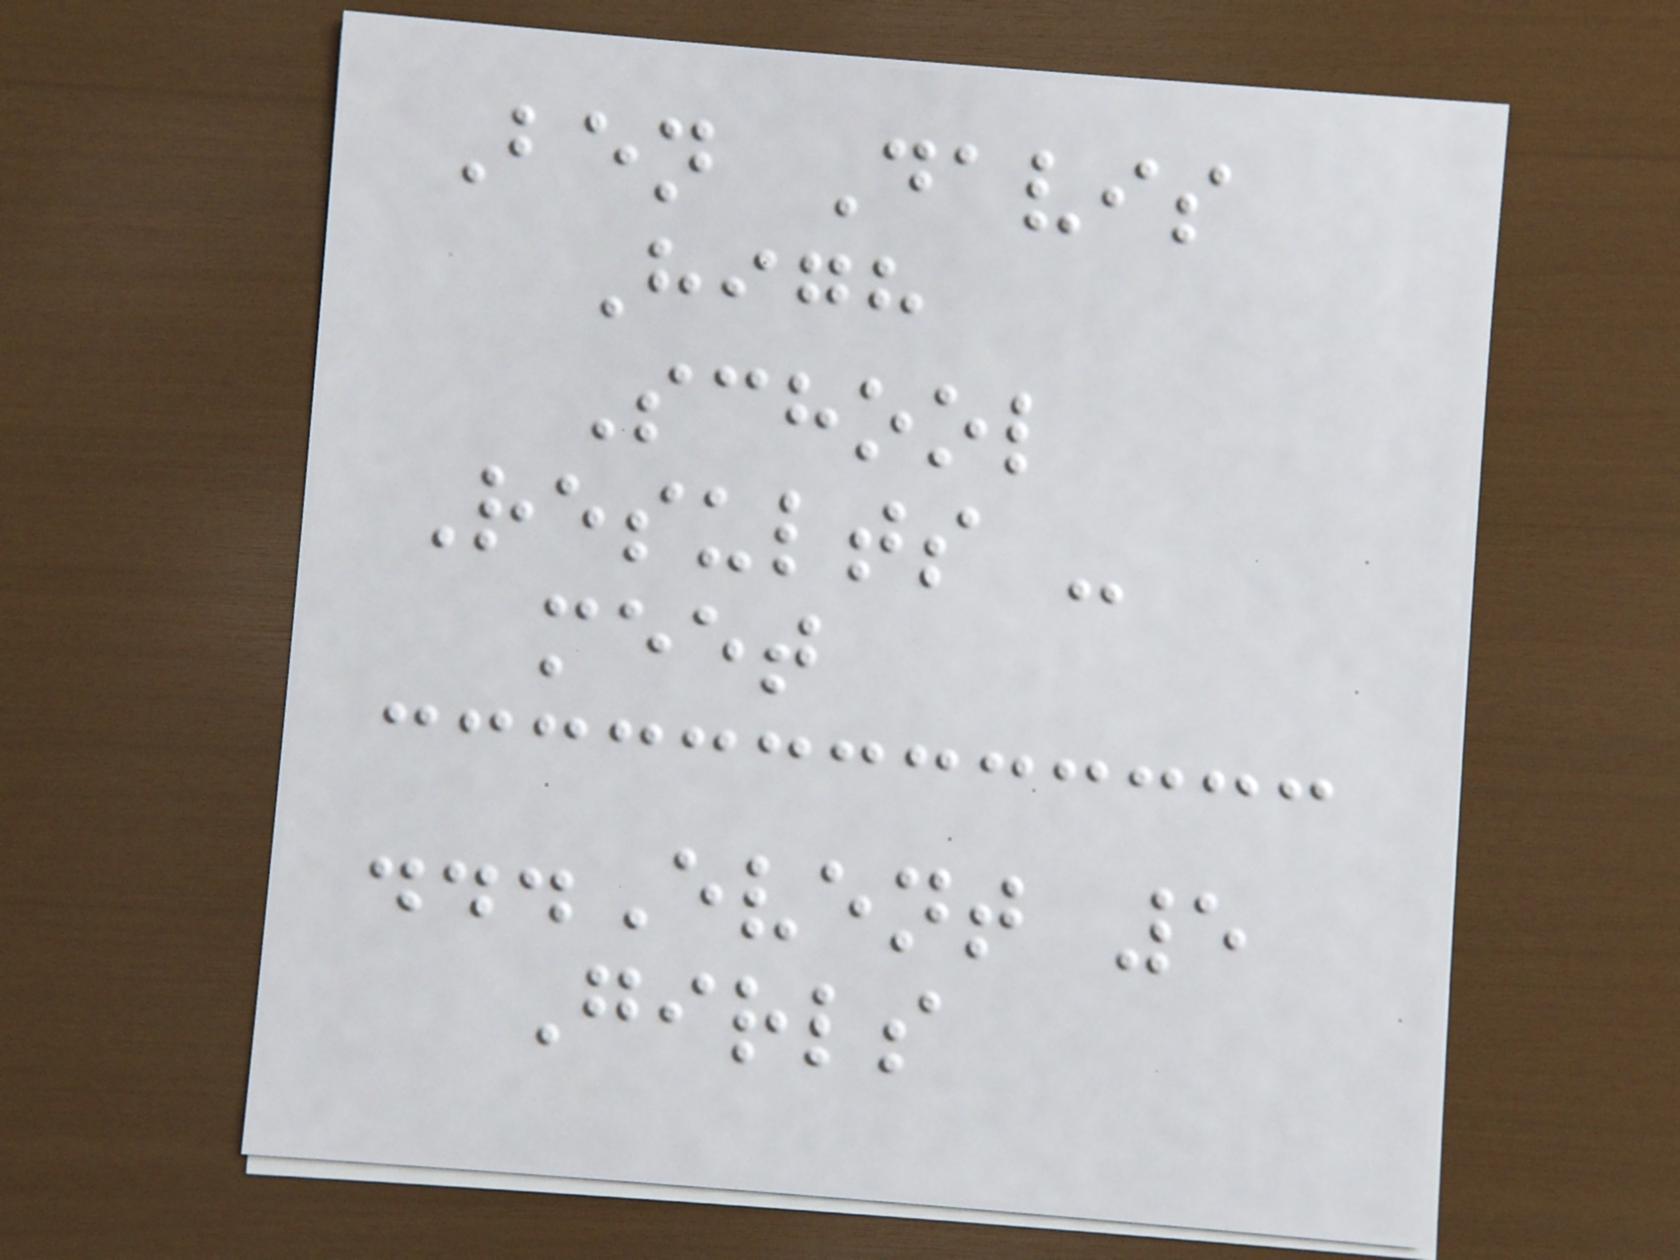Ben Davis
High
School
Results -
meet
...Event 5
Girls
